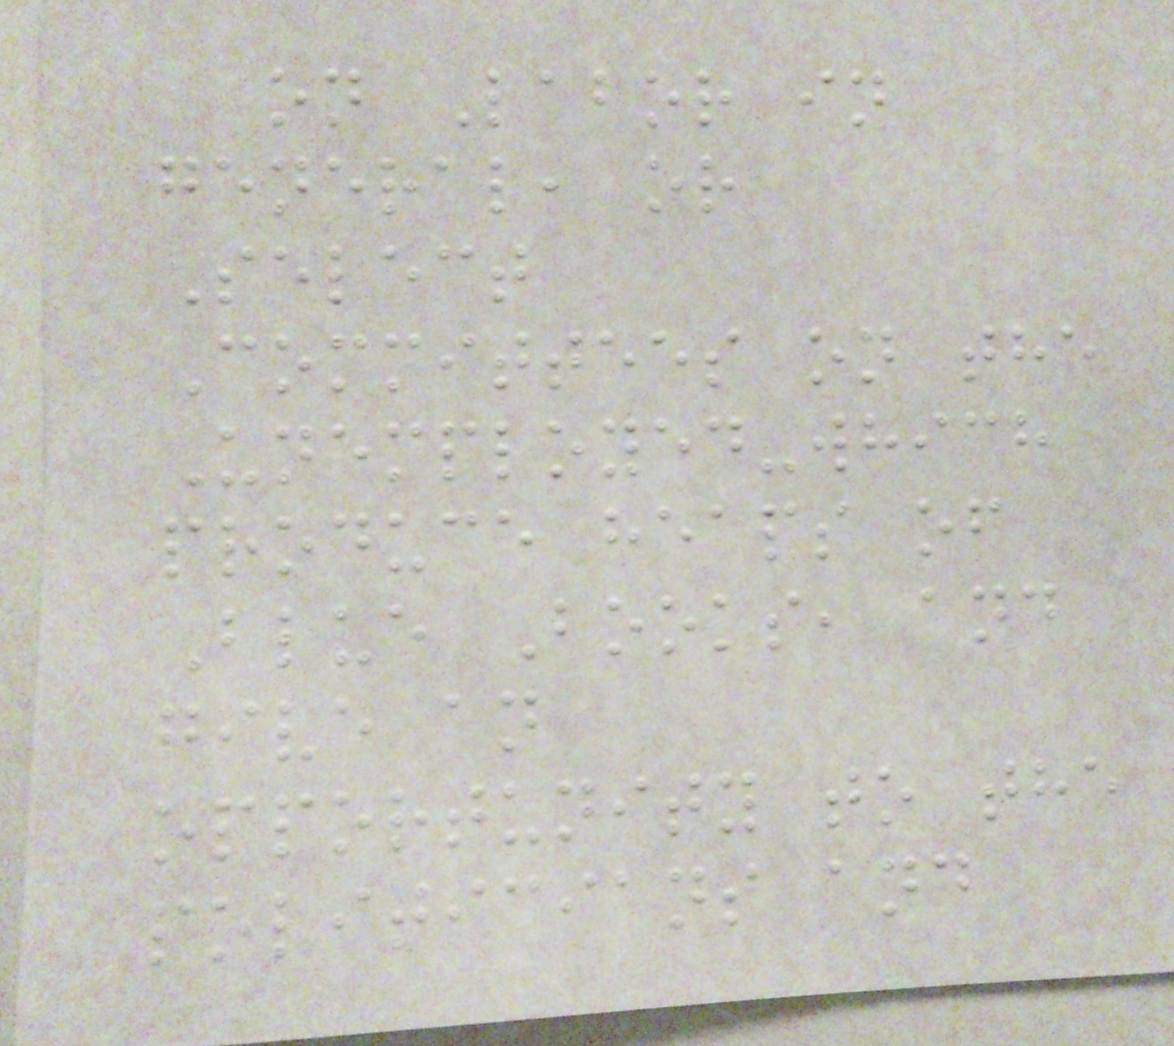on Labor in
general, or
Select
Committees on the
Unemployed-which
produce heaps of
Blue Books, and
give an
opportunity to the
politicians and
